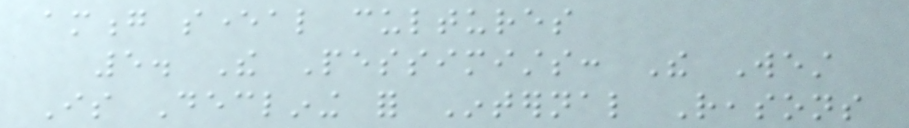among several cultures
5. The Pessimists: The West
Is Declining for Internal Reasons
